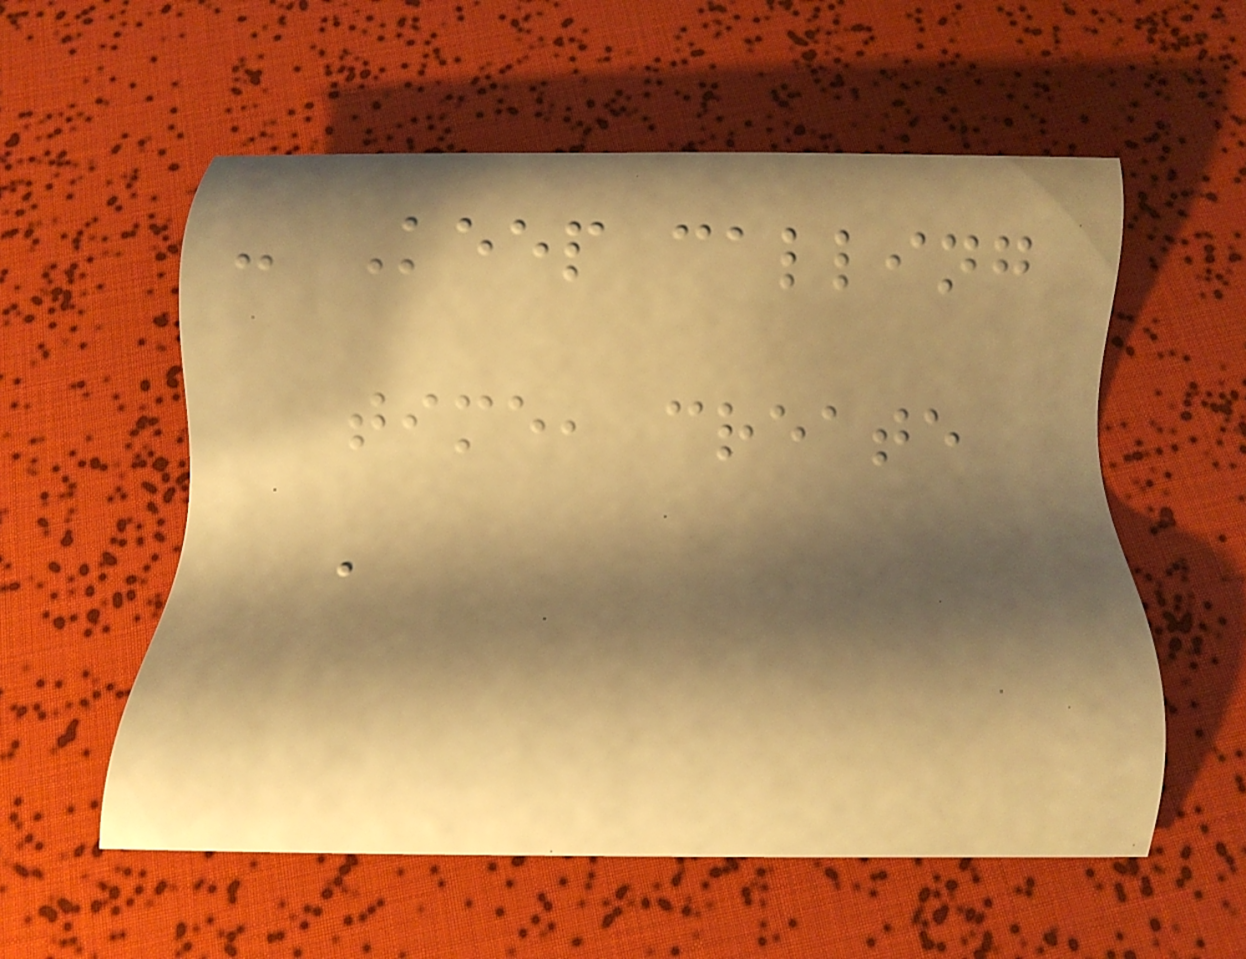- Keep calling
time, create
a
